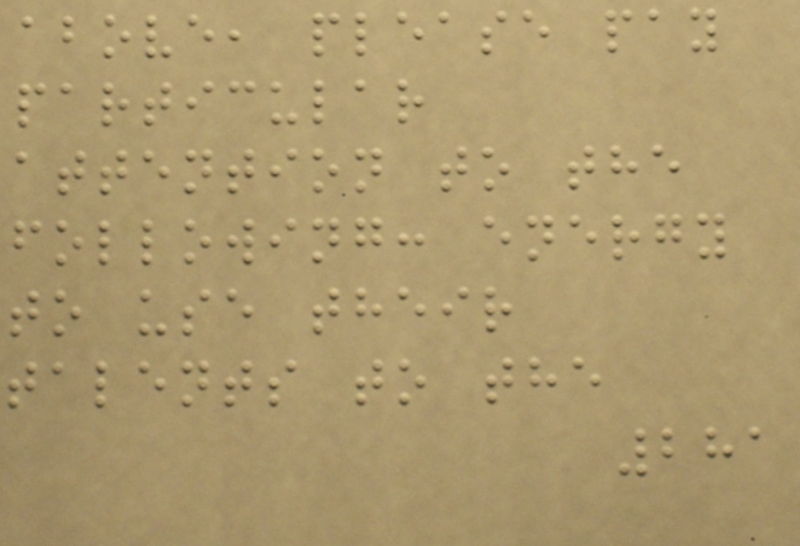above, please pay
particular
attention to the
following: energy
to use their
talents to the
281
